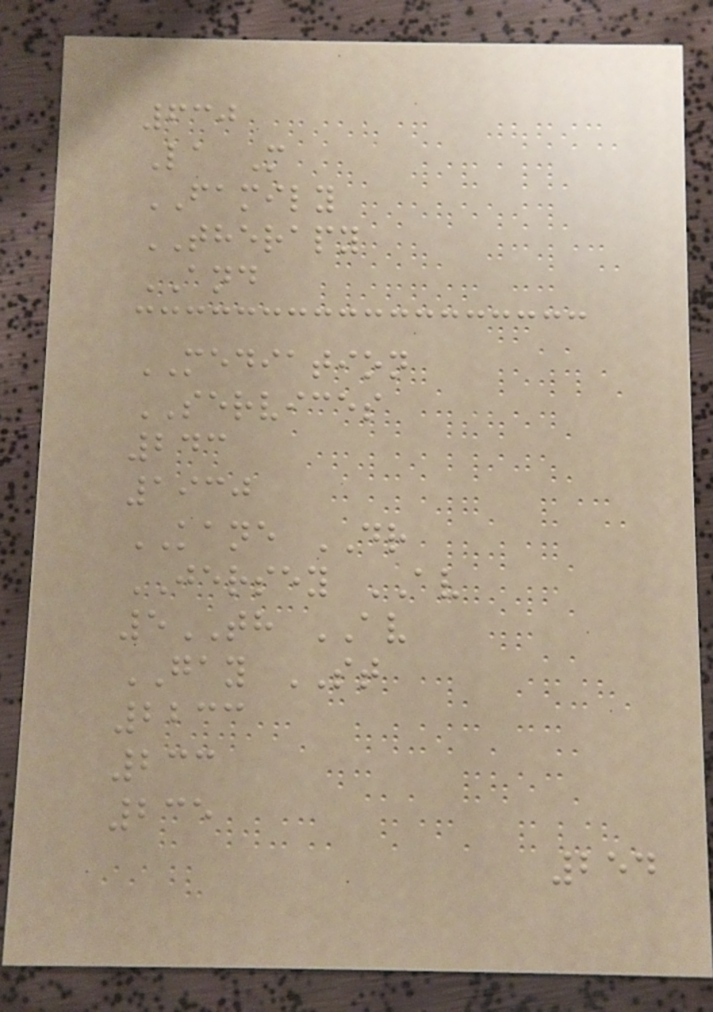630
La M
FAMILY
THERAPY
AND
MEDIATION
SERVICES
243
1930
KANE DR
JERSEY AV
5TH AV
GAY ST
2233
233
235
254
